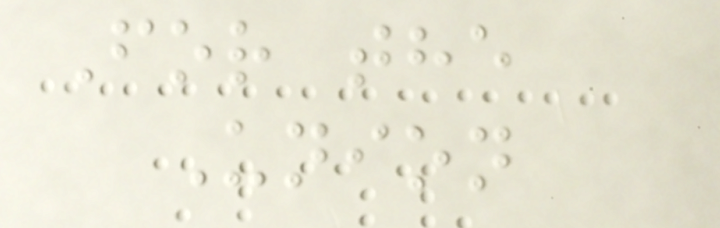For the
Union
